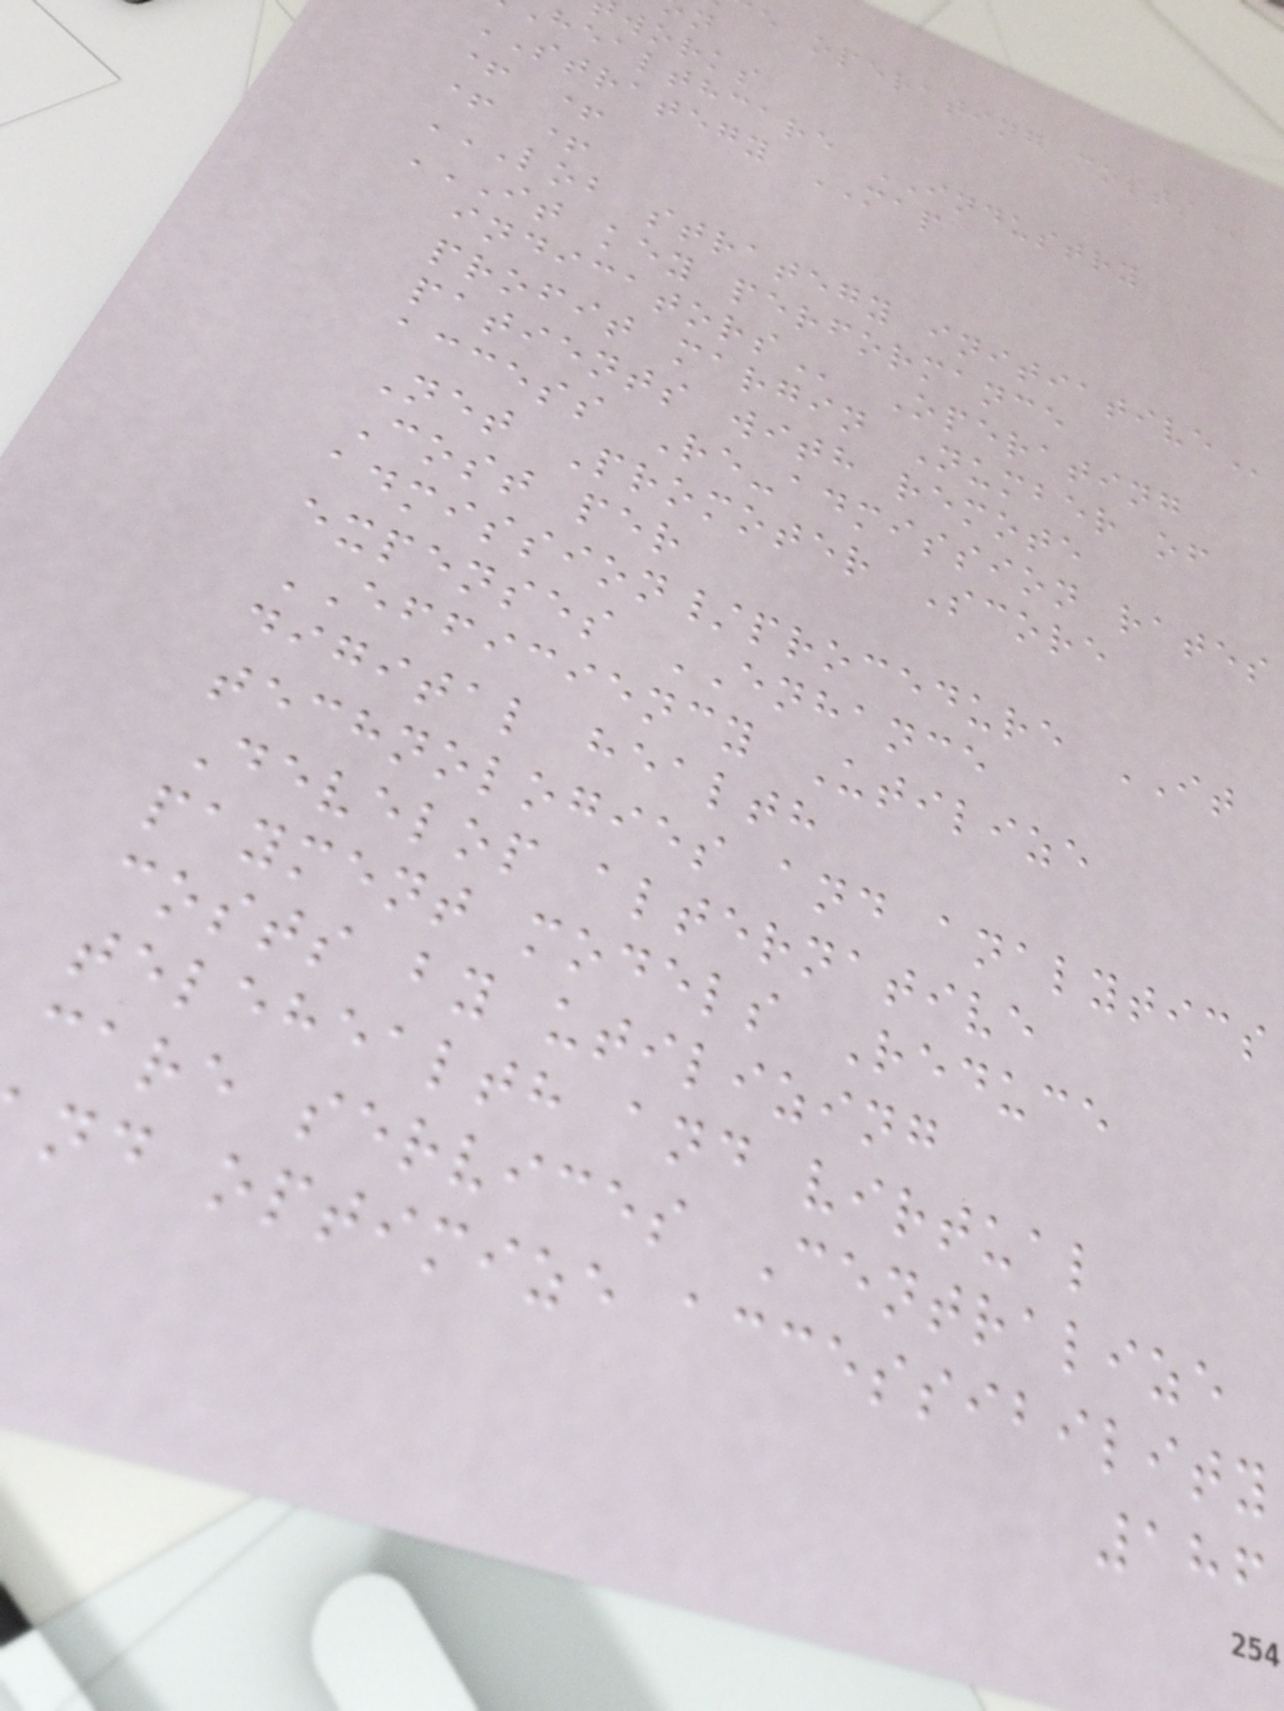e operating
works
healthcare INDUSTRY
STRATEGY MAP
+ +
+ +
LOB STRATEGY INITIATIVE
IT KEY PERFORMANCE
Operating
profit margin Number of
patients with remote
access Re-admission rates
Net Promoter Score
Cost per
admission/procedure IT
expenses ENHANCE
EFFICIENCY Utilize
digital health
technologies and analytics
Develop alternative
payment models Reduce
costs by utilizing
telehealth and virtual
care services Centralize
nd optimize accessibility
186
